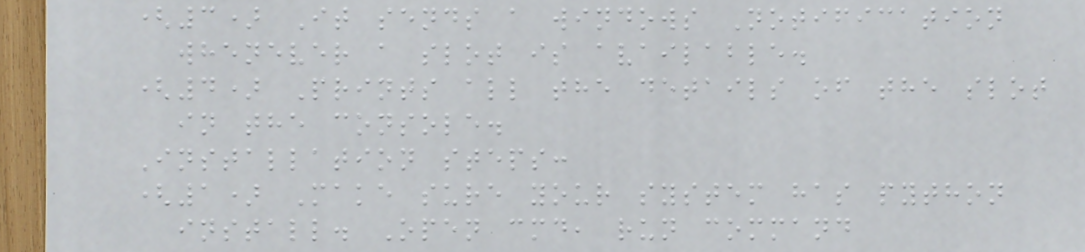(3) It sends a windows Notification
whenever a slot is available.
(4) Prints all the details of the slot
in the console.
Installation steps:
(1) Make sure your system has python
install. Open cmd, run command
